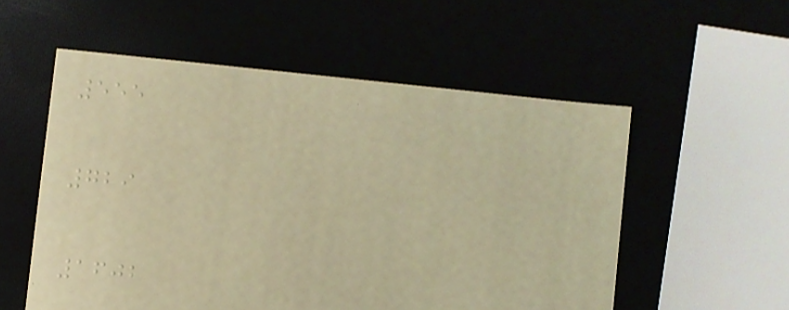555
729
1602
